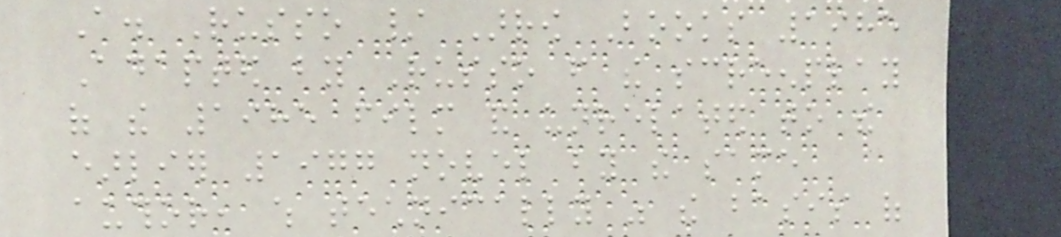A. Russo / Arrow Books 1985
Adapted by Russo from the screenplay
of the 1985 film and unrelated to the
earlier 1977 novel by the same
author, which technically was the basis of
